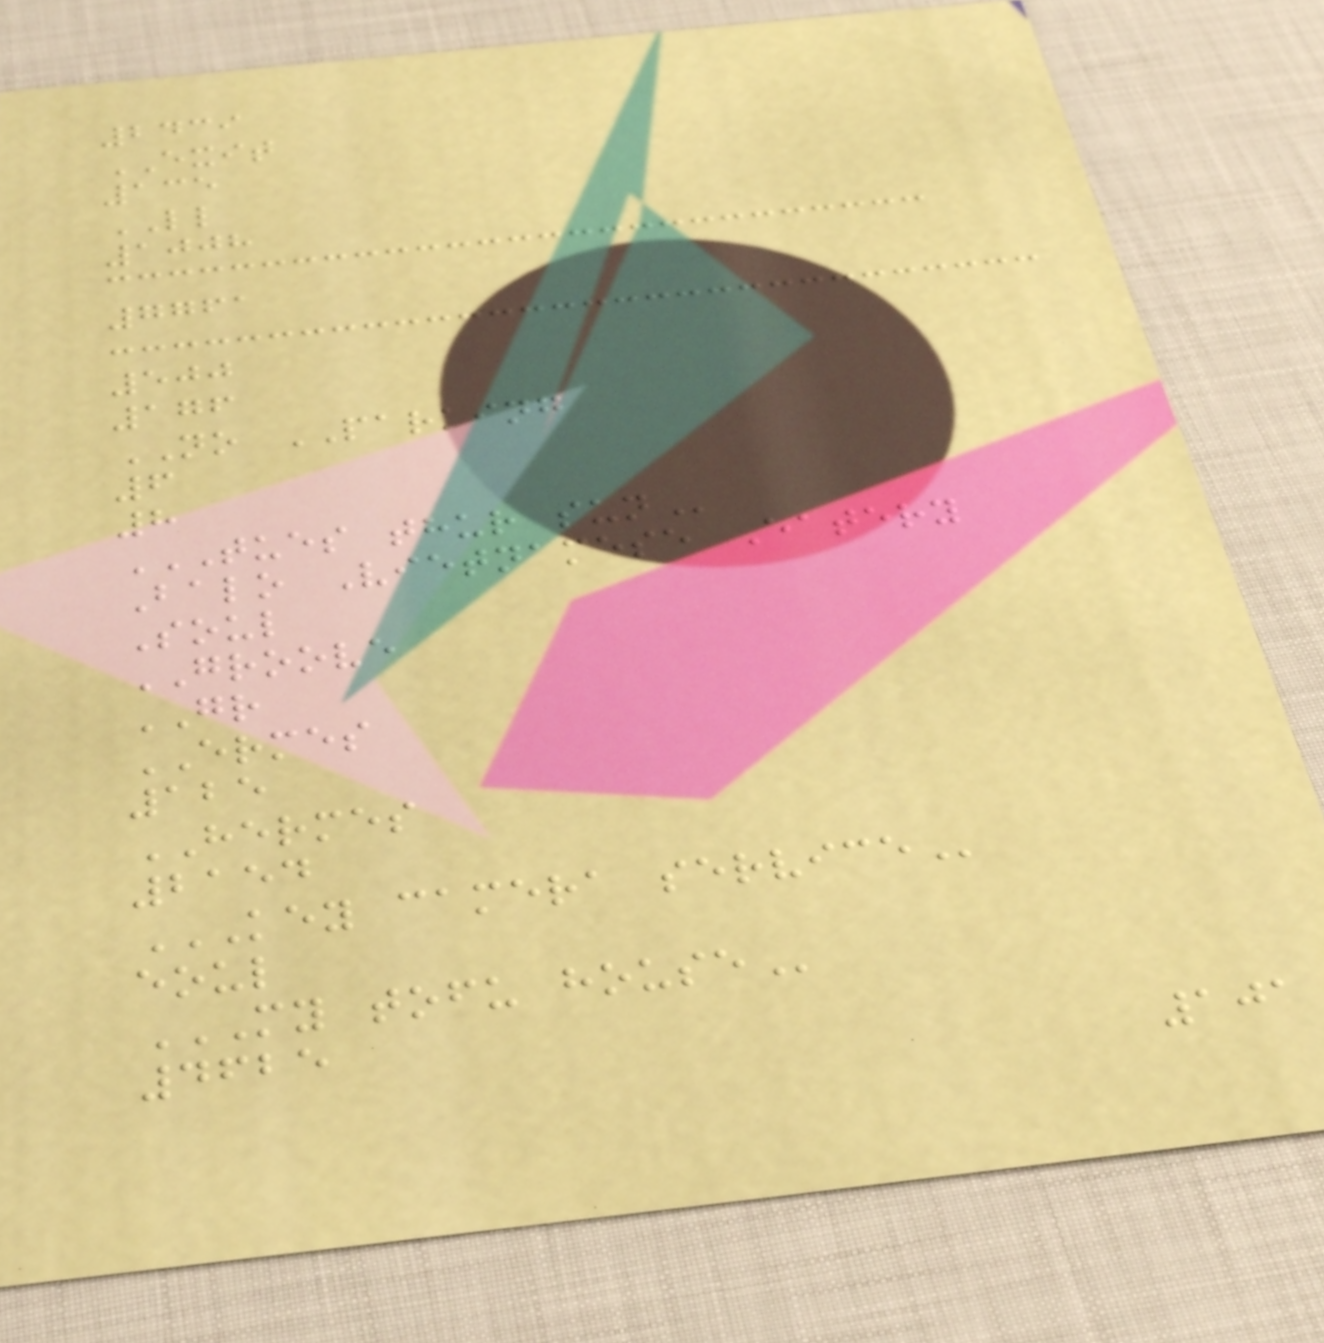2439
EXIT
135
LL
1008
7761
500
176
NO PARKING
6
8
TUES THUR SUN
Balo Vietnamese Eatery
Soul
GROOVE
GR
ERMES
125
HERMES
2154
KEY CAMERA SERVICE
eoul
MY TOFU HOUSE
4625
101
